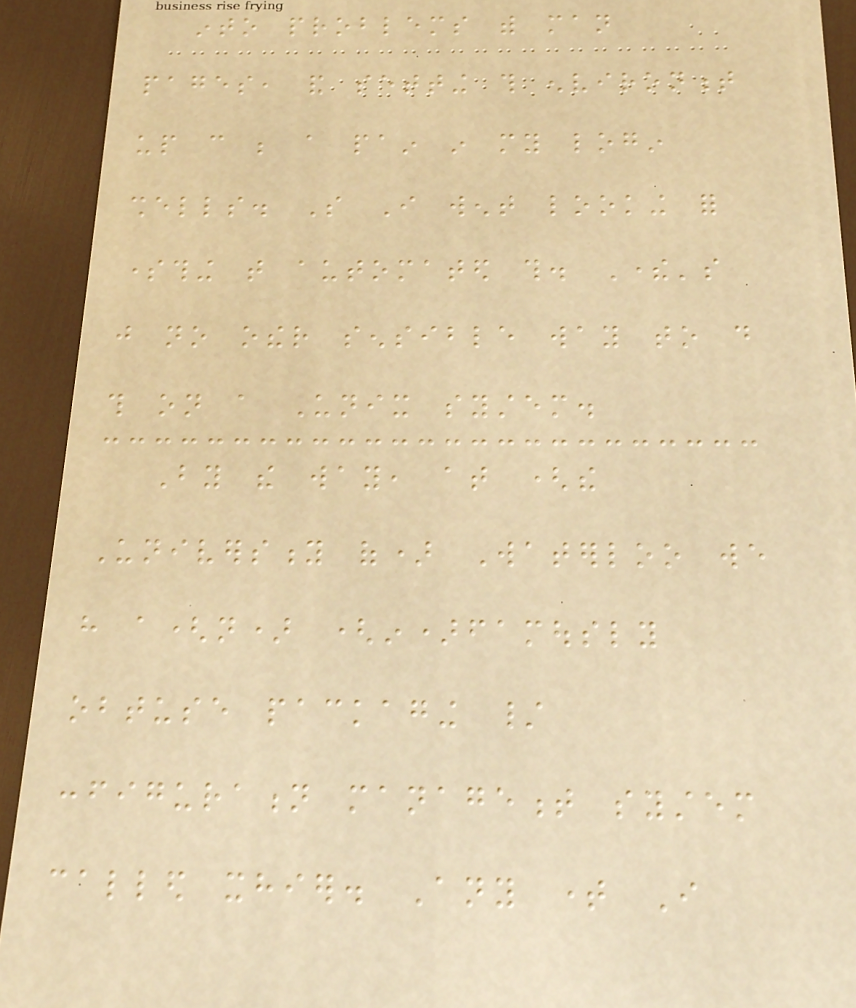into problems with man
pages, and setting this environment
up can be a pain in my login
shells. So I went looking for
something that automated this. There's
just no other sensible way to do
this on a Unix system.
By the way, at (the
University of) Waterloo we
have a(n) (in)famously
obtuse packaging /
configuration management system
called xhier. Any time I
